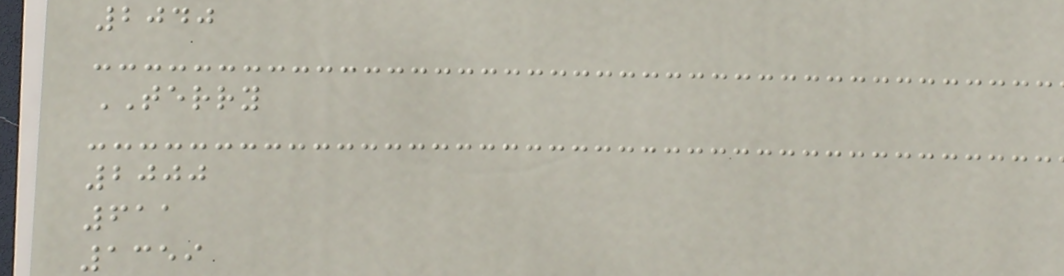2040
TERRY
2000
611
1359
